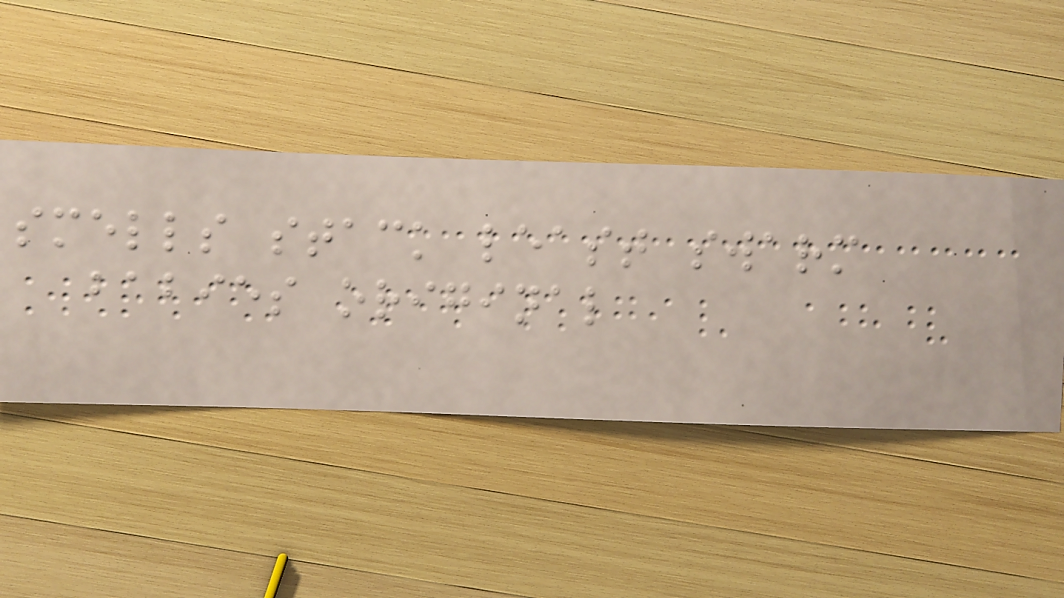smells stack least swarm
babies original
